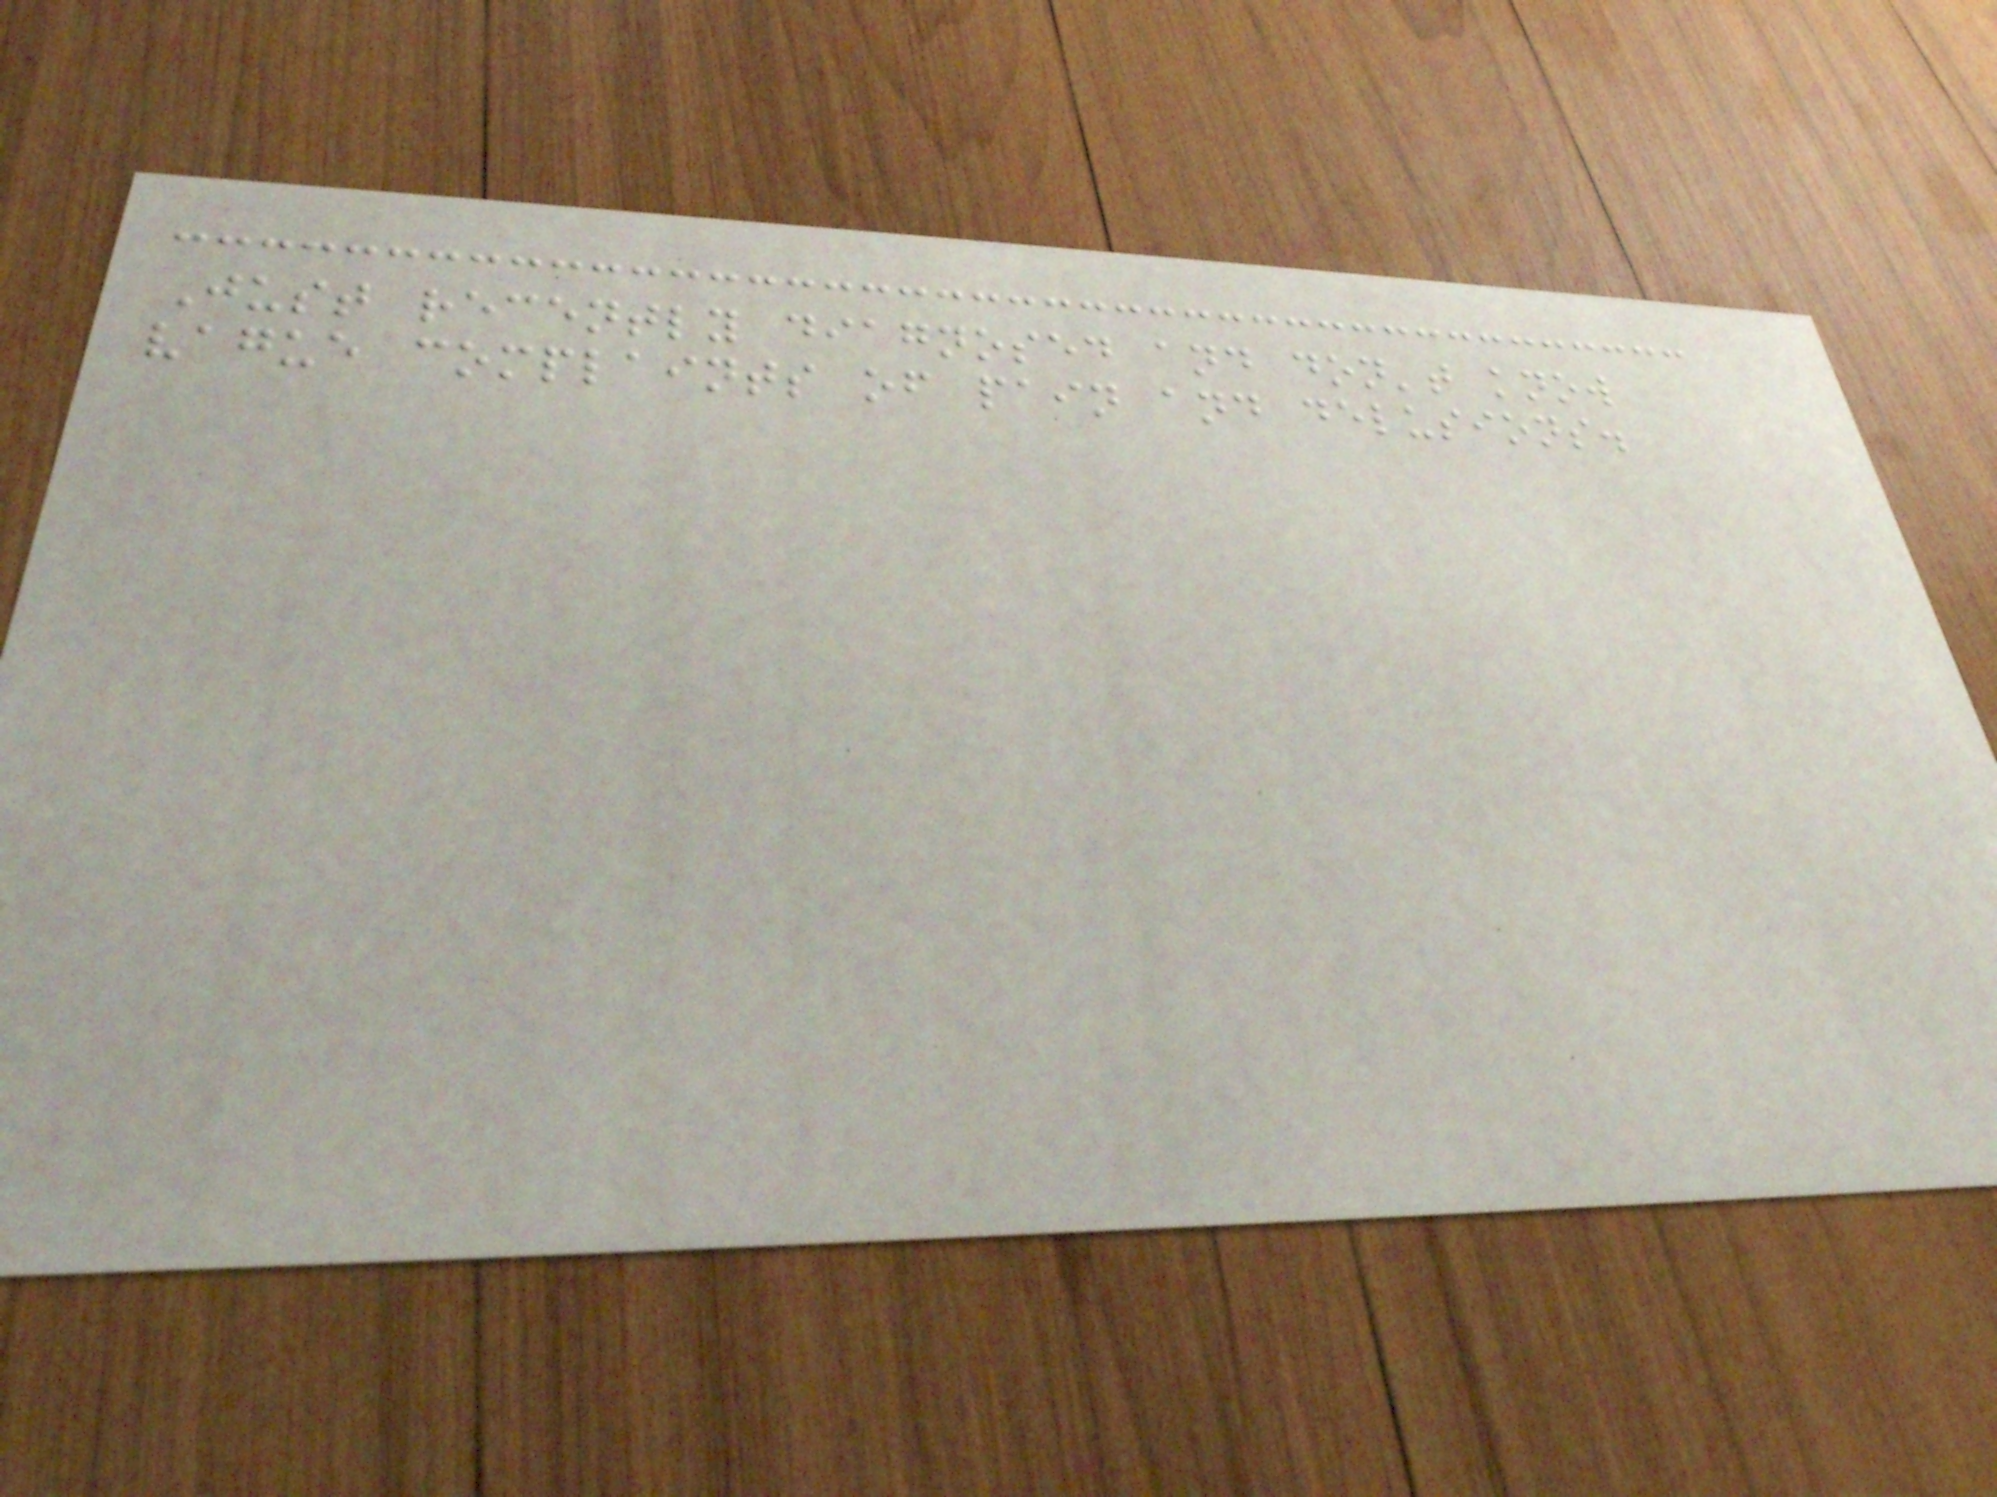Just recently diagnosed and don't know
vague complaints of pain and delusions.
